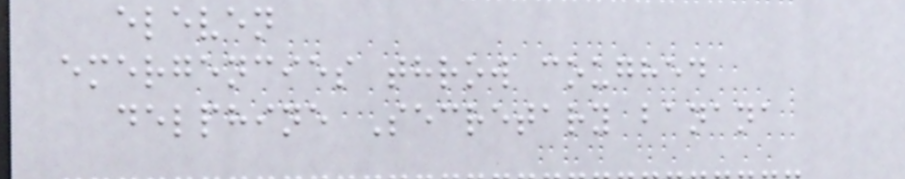eleven
emergencies throw coughed
delphine Secretary banana
